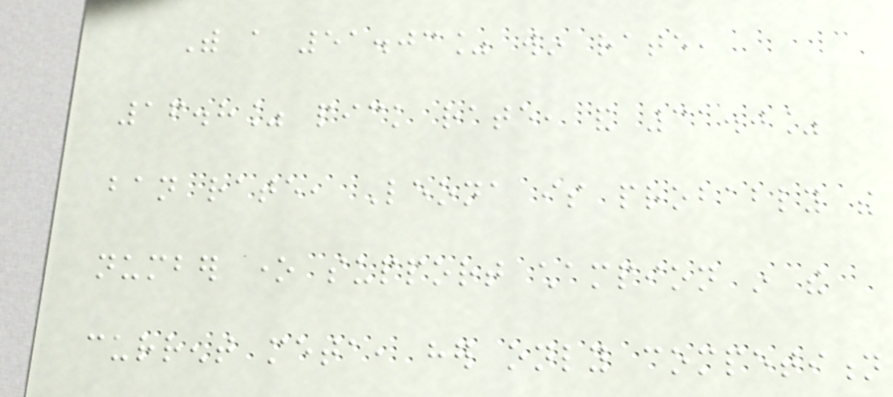With a 51.03% win rate,
16.8% pick rate, and 31.0%
ban rate, Leona is probably the
number one support champion in the
current meta, her only competition
